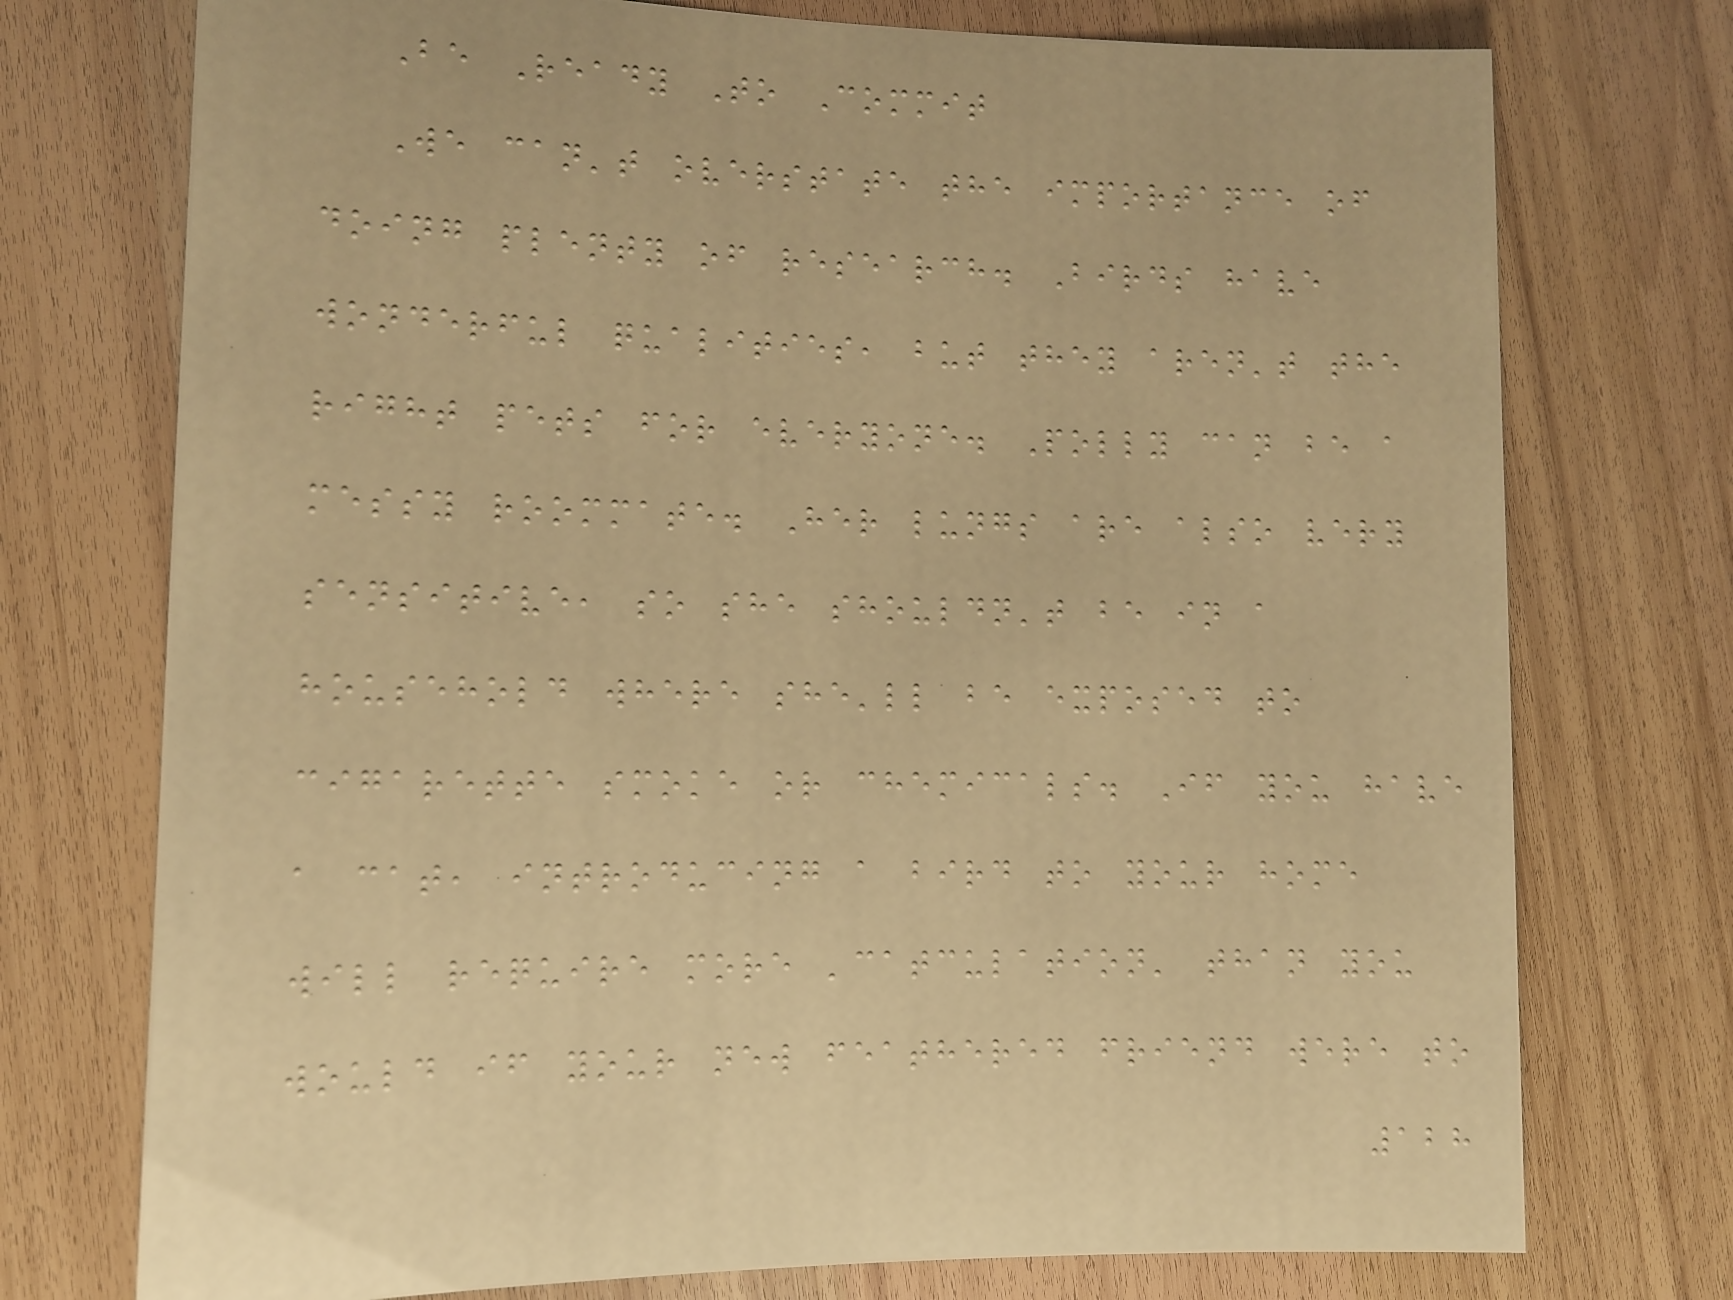Be Ready To Commit
We can't overstate the importance of
doing plenty of research. Birds have
wonderful qualities, but they aren't the
right pets for everyone. Polly can be a
messy roommate. Her lungs are also very
sensitive, so she shouldn't be in a
household where she'll be exposed to
cigarette smoke or chemicals. If you have
a cat, introducing a bird to your home
will require more 'catculation' than you
would if your new feathered friend were to
128
